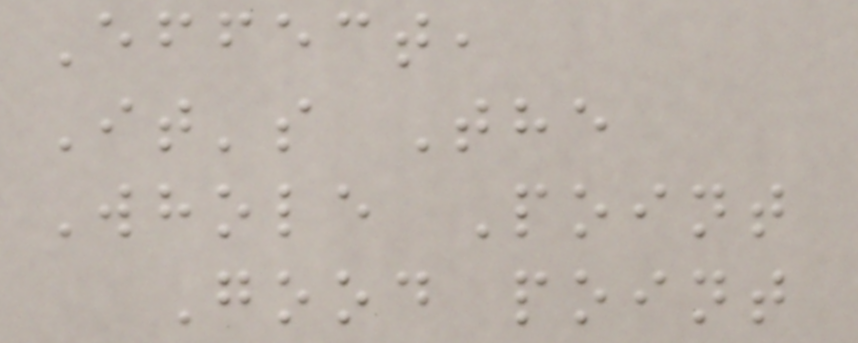Effect,
It's The
Whole Point
Good point
